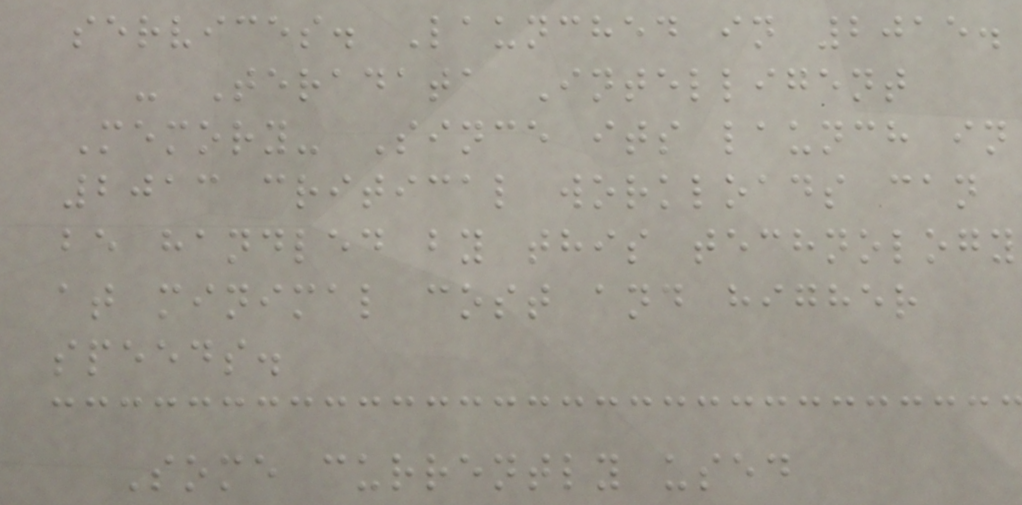services. Launched in 2015.
- Teradata Intelligent
Memory- Since its launch in
2013 critical workloads can
be handled by this technology
at minimal cost and higher
speeds.
Some currently used
